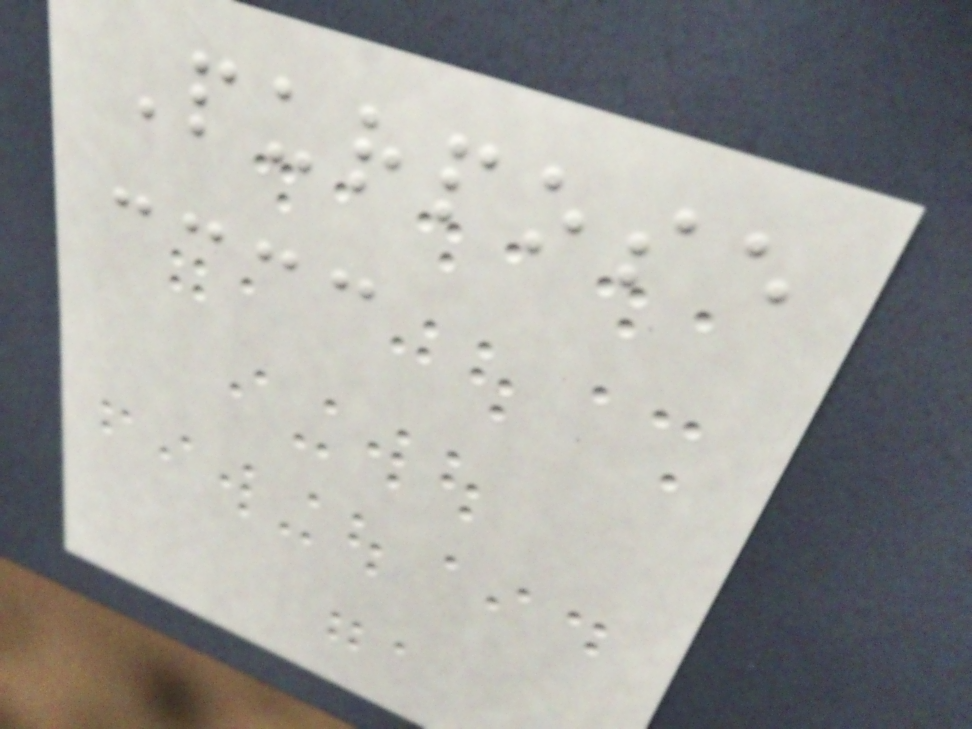Purpose
